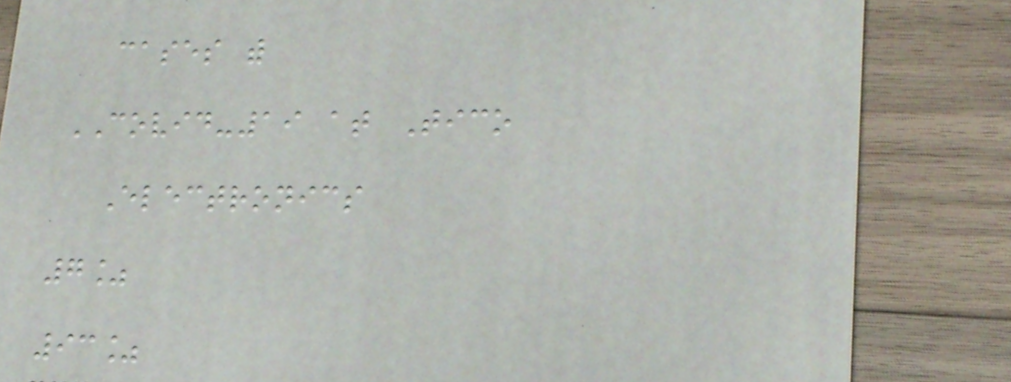cases with
COVID-19 at Tico
Electronics
7%
93%
